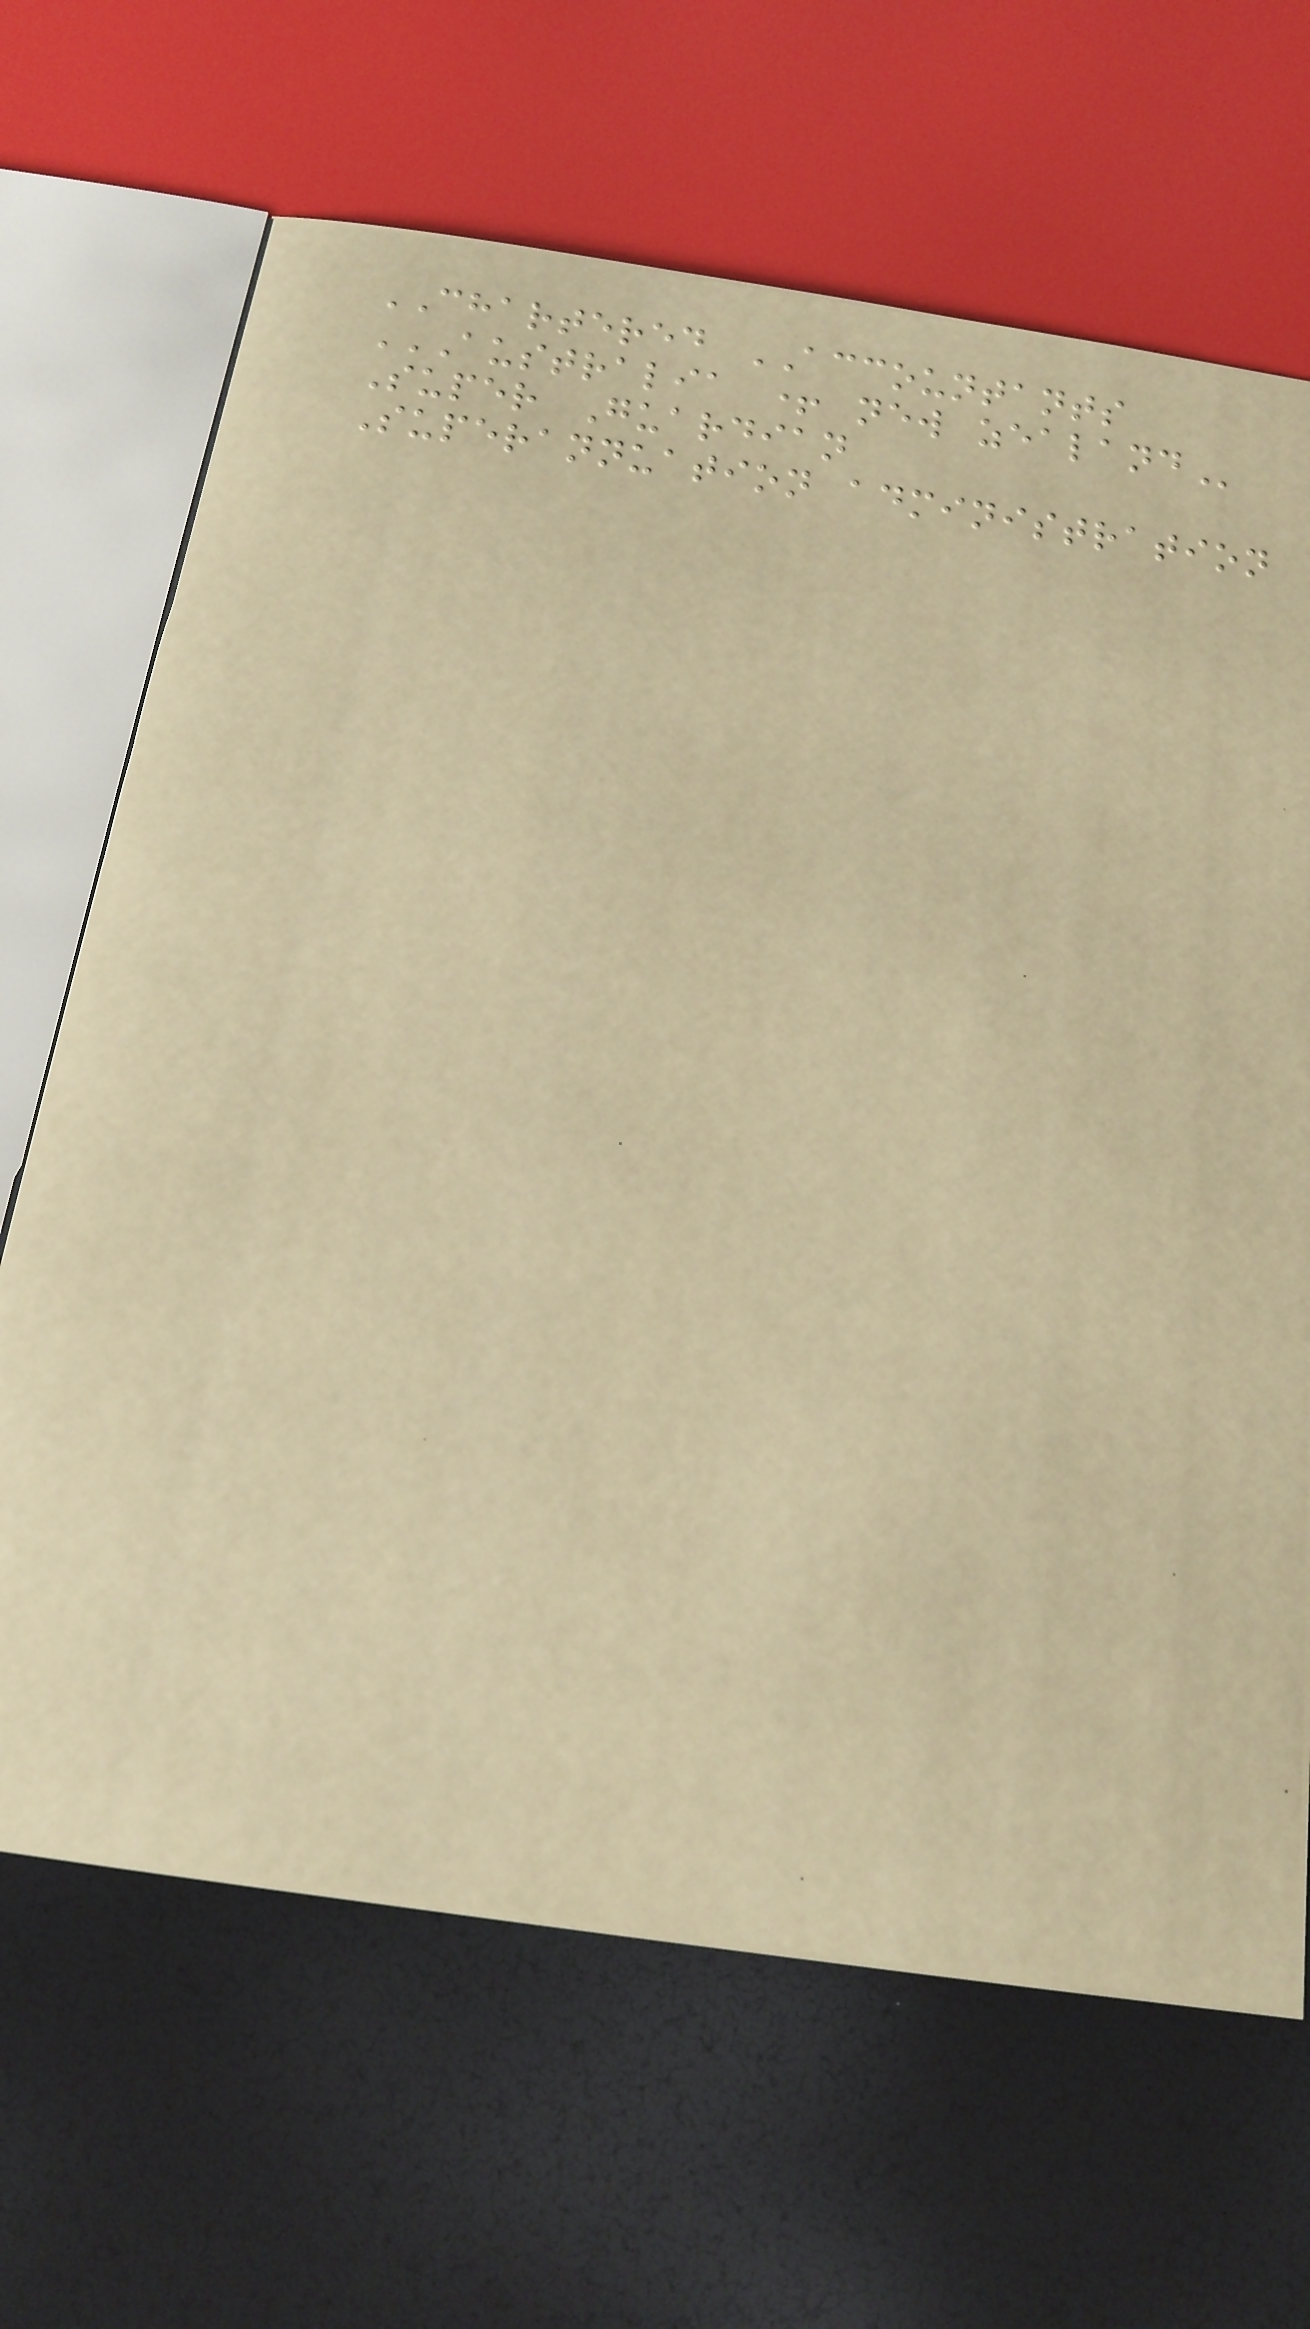CHARTERED ACCOUNTANTS
AUSTRALIA + NEW ZEALAND
Super Guardian
Superannuation administration
